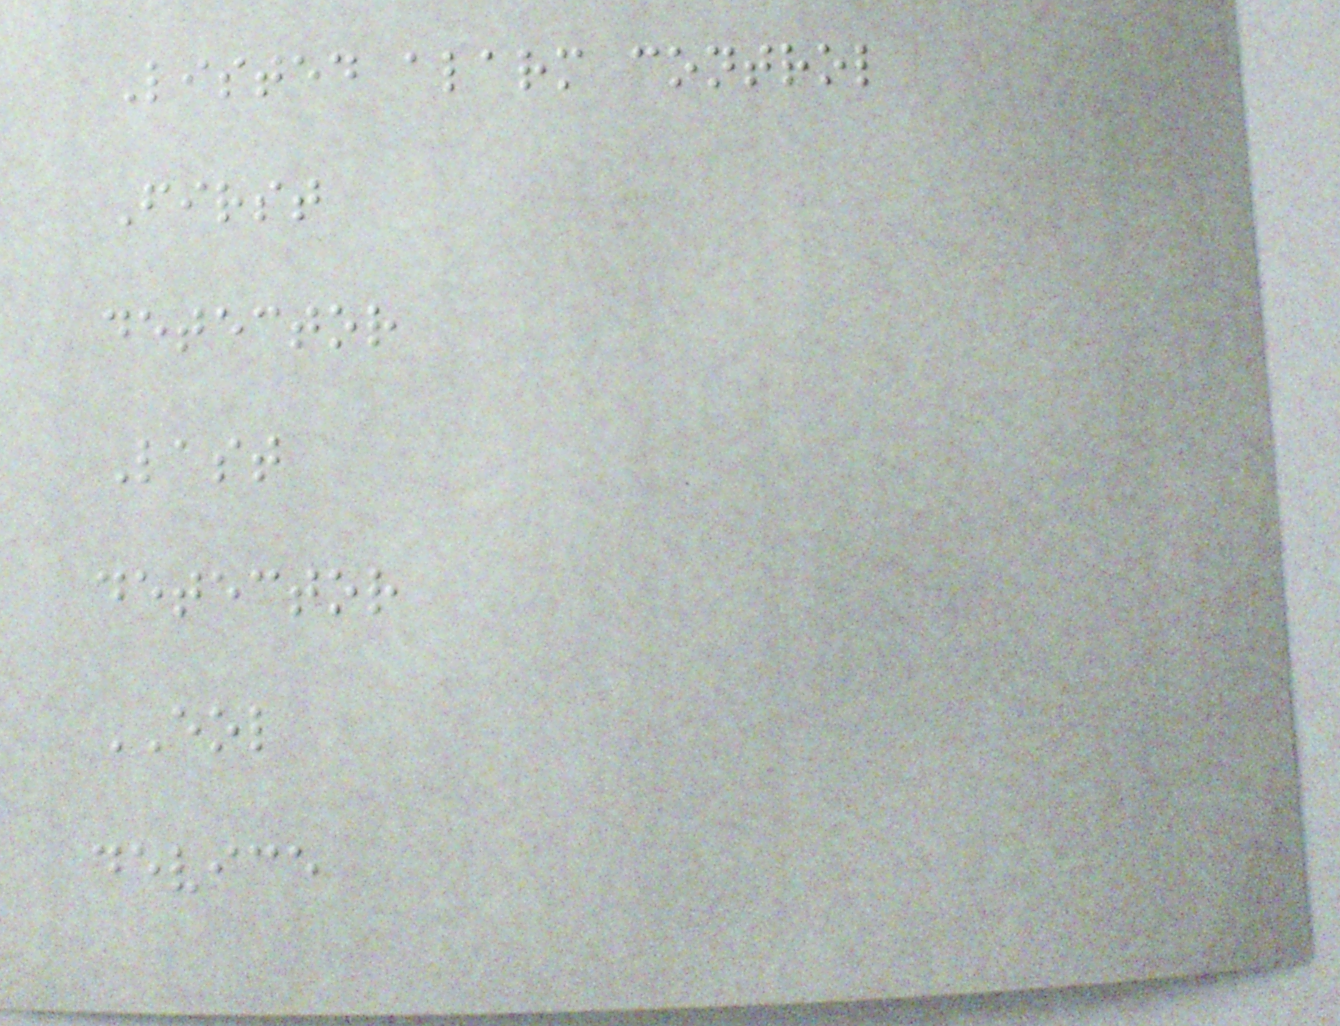Listed alarm control
First
detector
Last
detector
EOL
device
